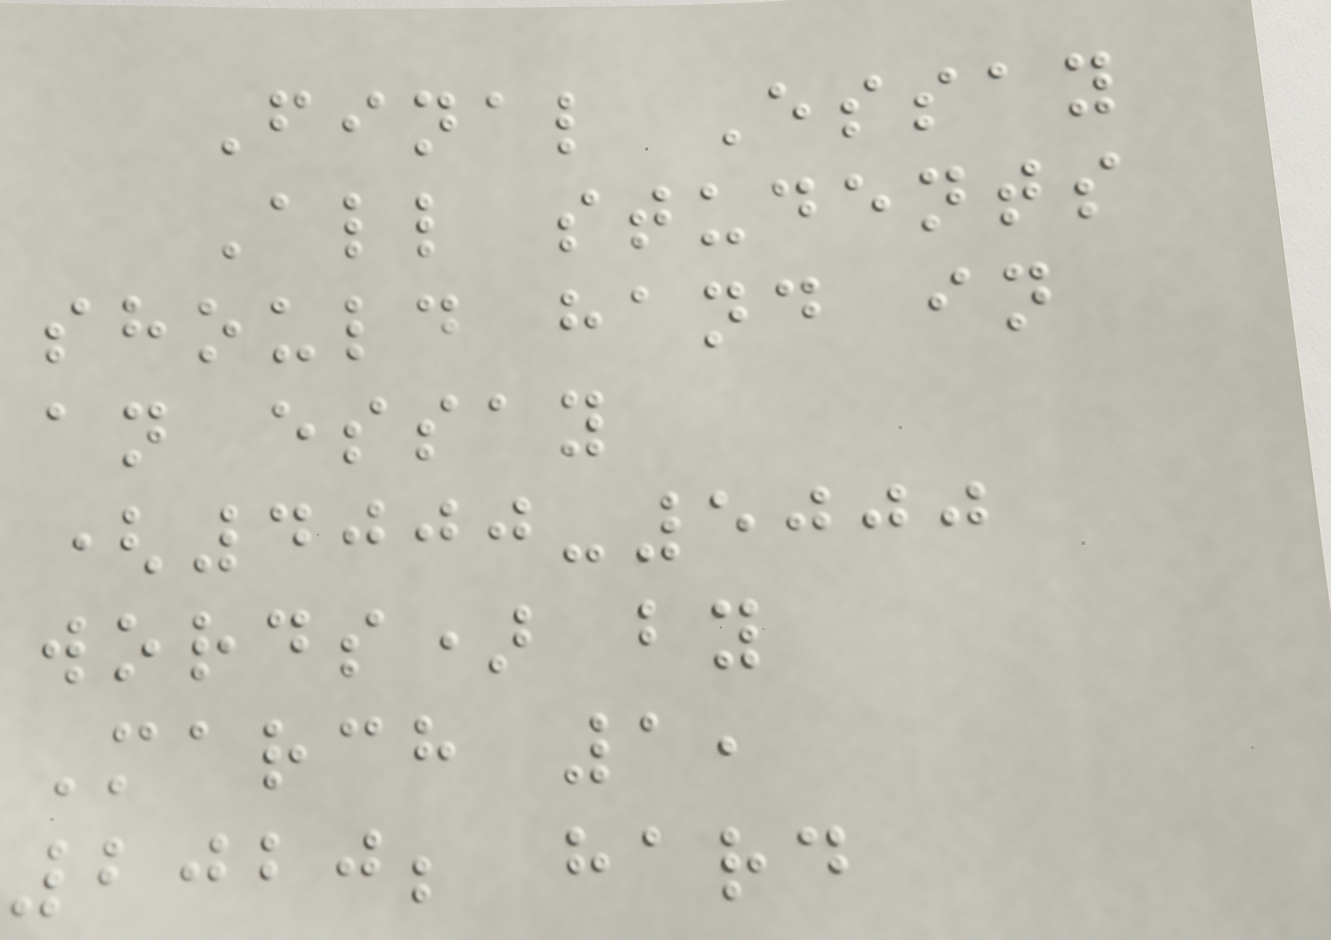Final Essay
All students
should hand in
an essay
(4000-5000
words) by
March 1,
2020; hard
